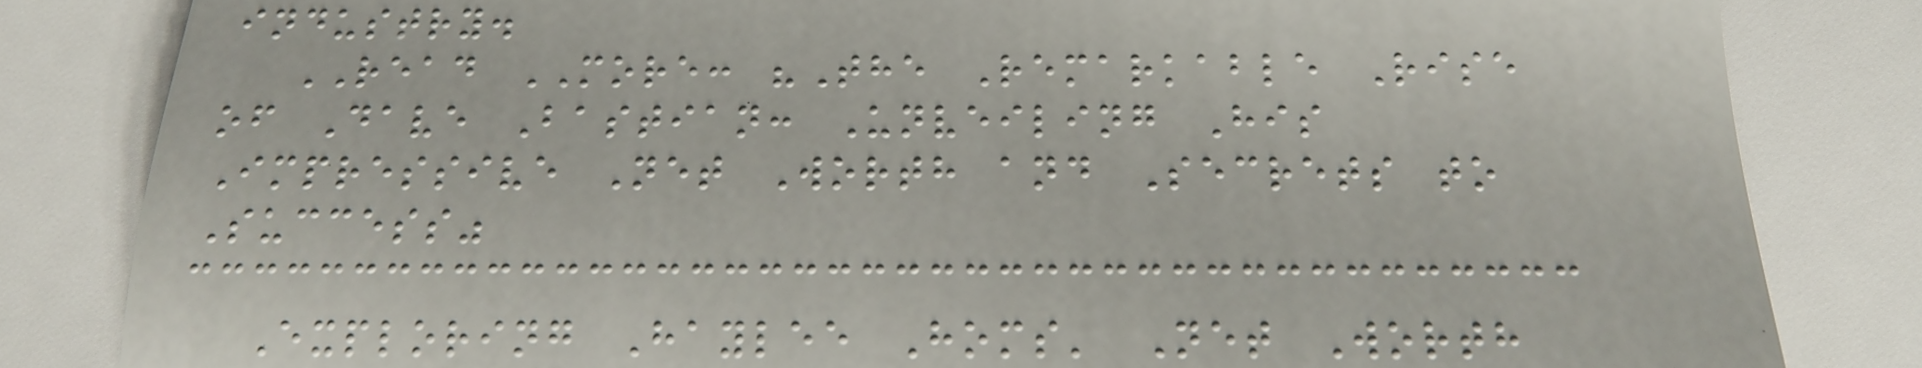industry.
READ MORE: "The Remarkable Rise
of Dave Bastian: Unveiling His
Impressive Net Worth and Secrets to
Success"
Exploring Haylee Homs' Net Worth
